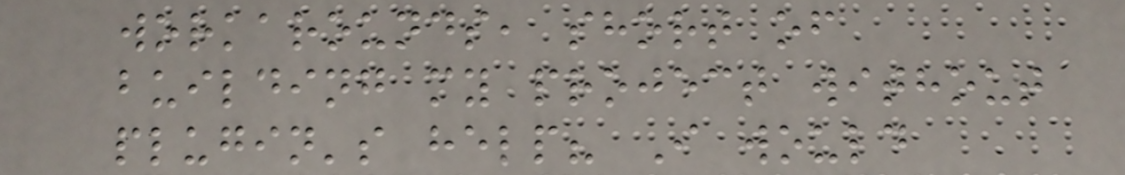workarounds, short of
building my project without
plugin's help? I would
